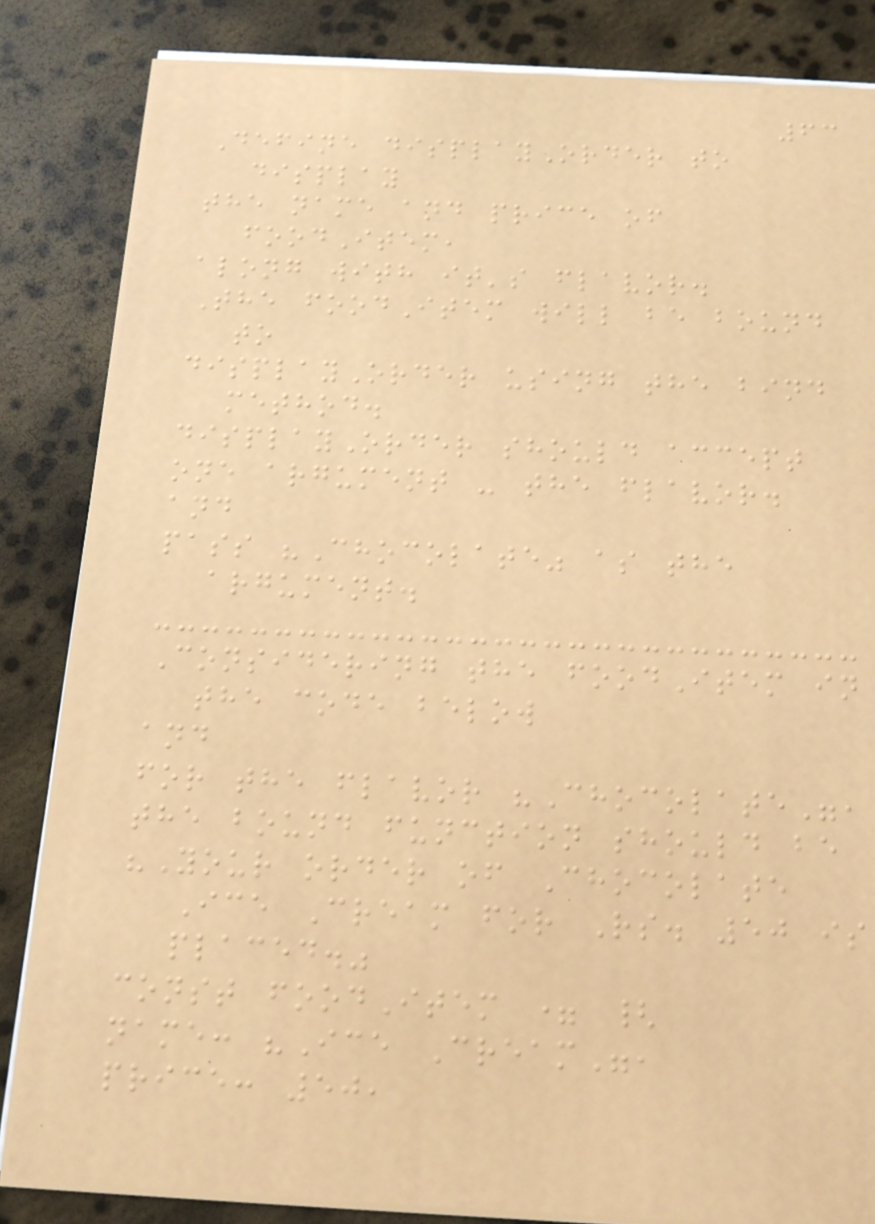63
Define displayOrder to
display
the name and price of
foodItem,
along with it's flavor.
The foodItem will be bound
to
displayOrder using the bind
method.
displayOrder should accept
one argument - the flavor.
and
pass "Chocolate" as the
argument.
Considering the foodItem in
the code below
and
for the flavor "Chocolate",
the bound function should be
"Your order of Chocolate
Ice Cream for Rs. 50 is
placed."
const foodItem = {
name: "Ice Cream",
price: 50,
